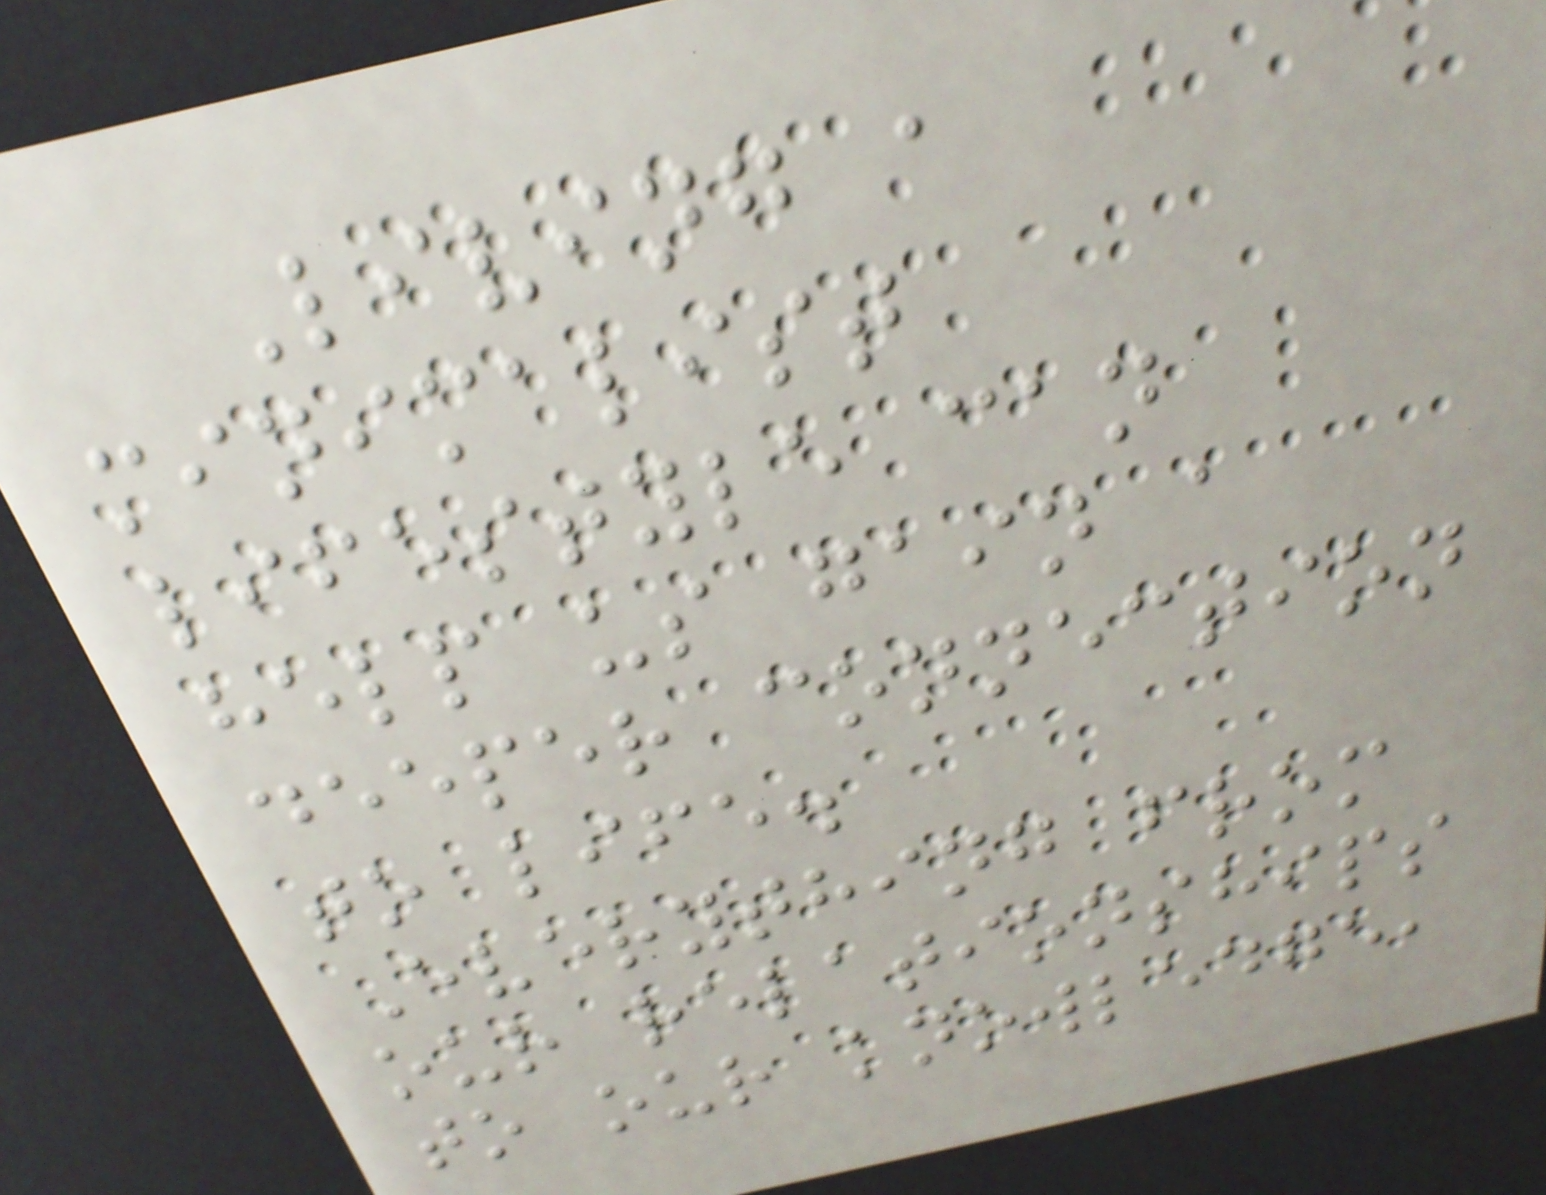Living a
minimalist
lifestyle can
help us gain a
deeper connection
to life.
Everything from
our relationships
to our knowledge,
